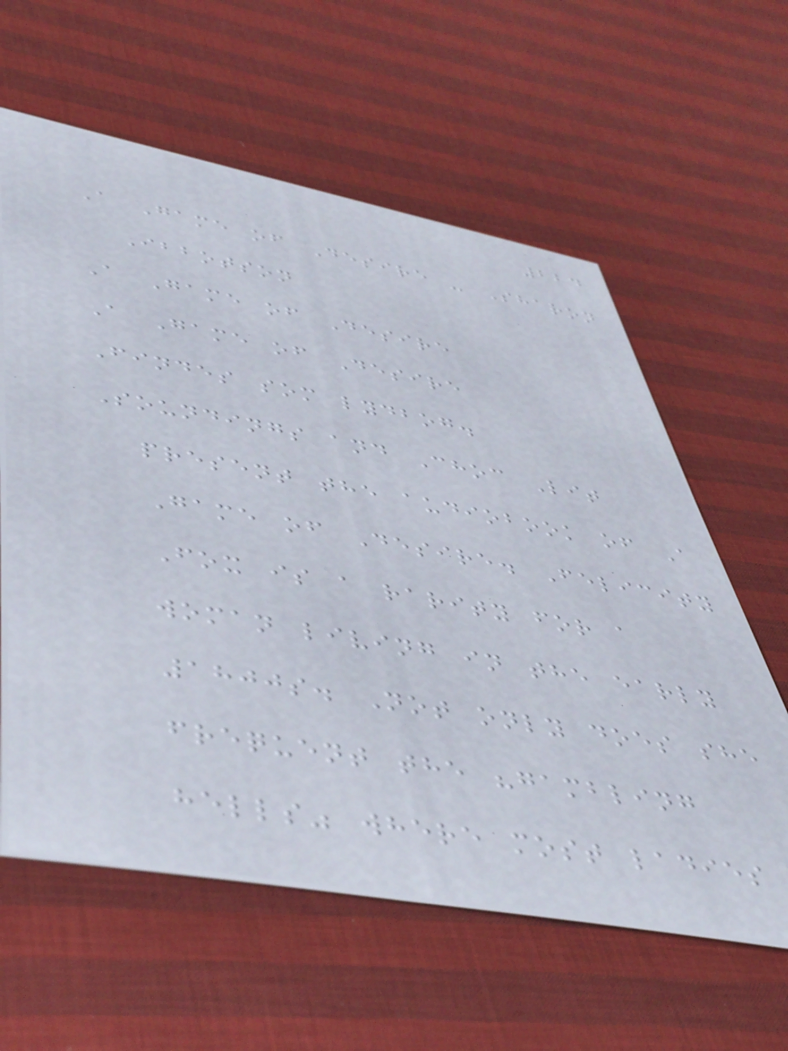224
A Game of Desire - Sharon
Ibbotson
A Game of Desire
A Game of Desire
Findes som lydbog.
Soundings and Choc Lit
present the audiobook of A
Game of Desire. Felicity
Fox is a rarity for a
woman living in the early
1800s. Not only does she
frequent the "gambling
hells" where most ladies
